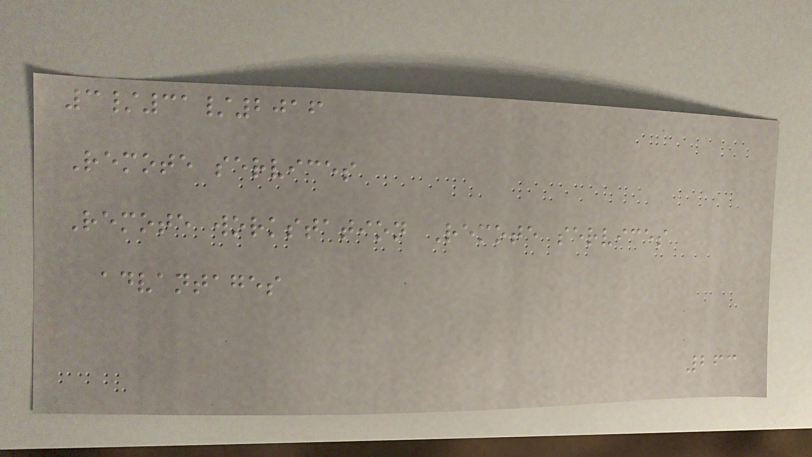3/31/2016
Remote services
Remote workstation Remote services
advantages
263
